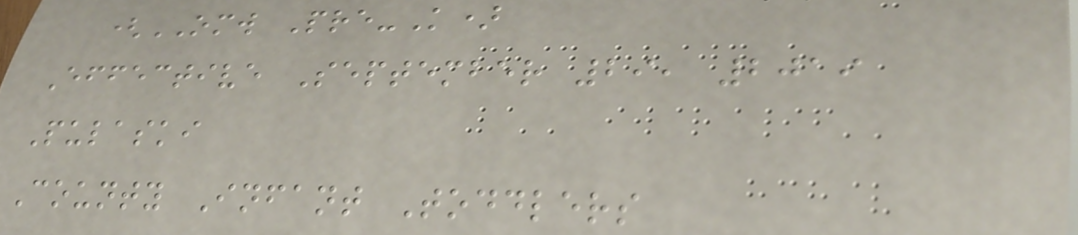(OMW Pre-K)
Effective September 29, 2019
Pulaski
County Infant Toddlers
